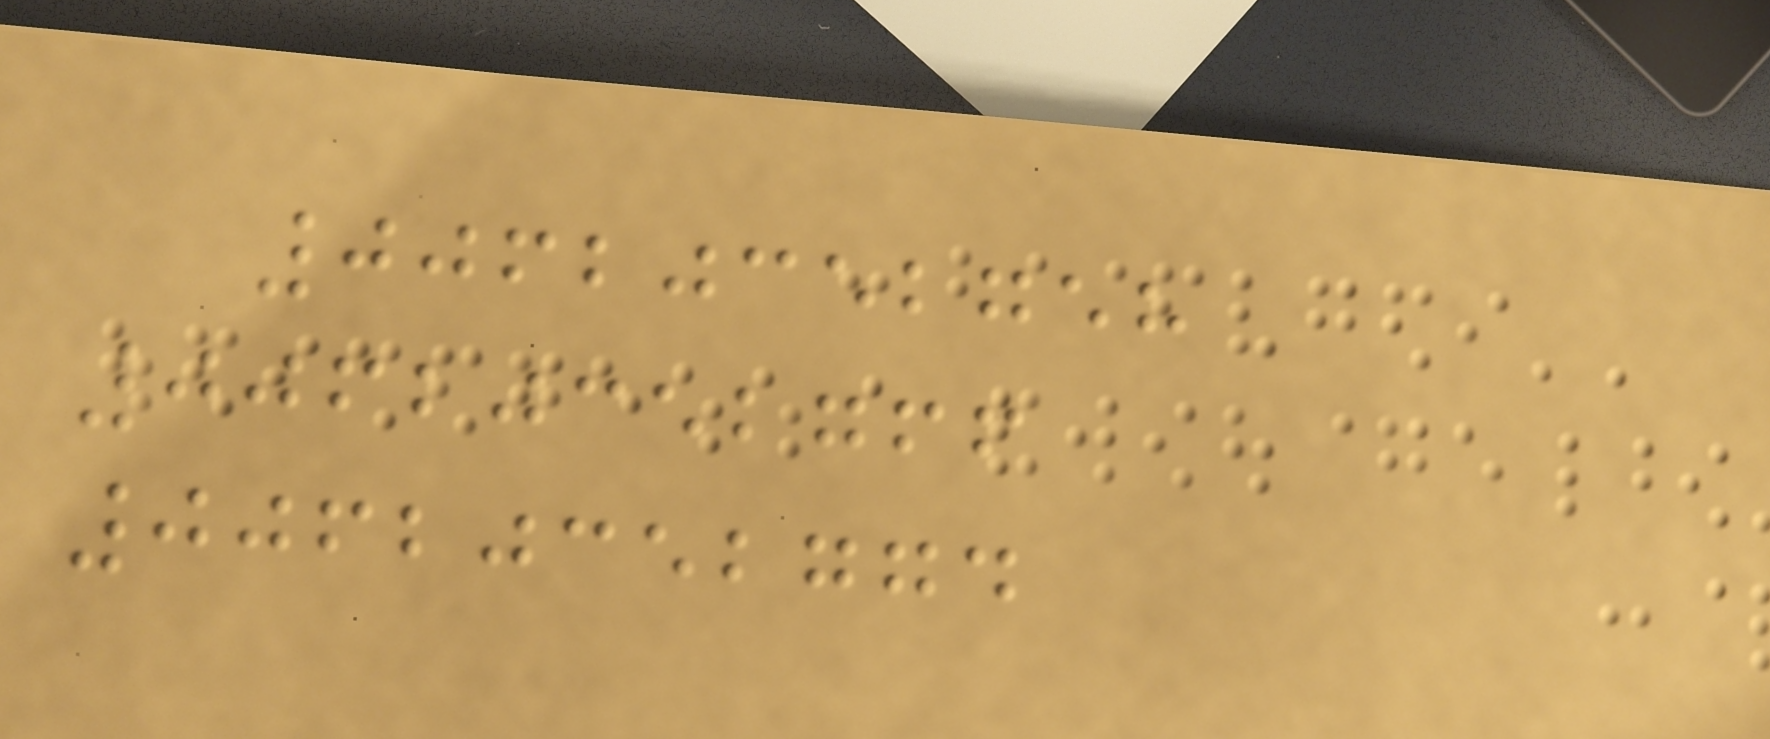00620352758
00620352766
00620352774
